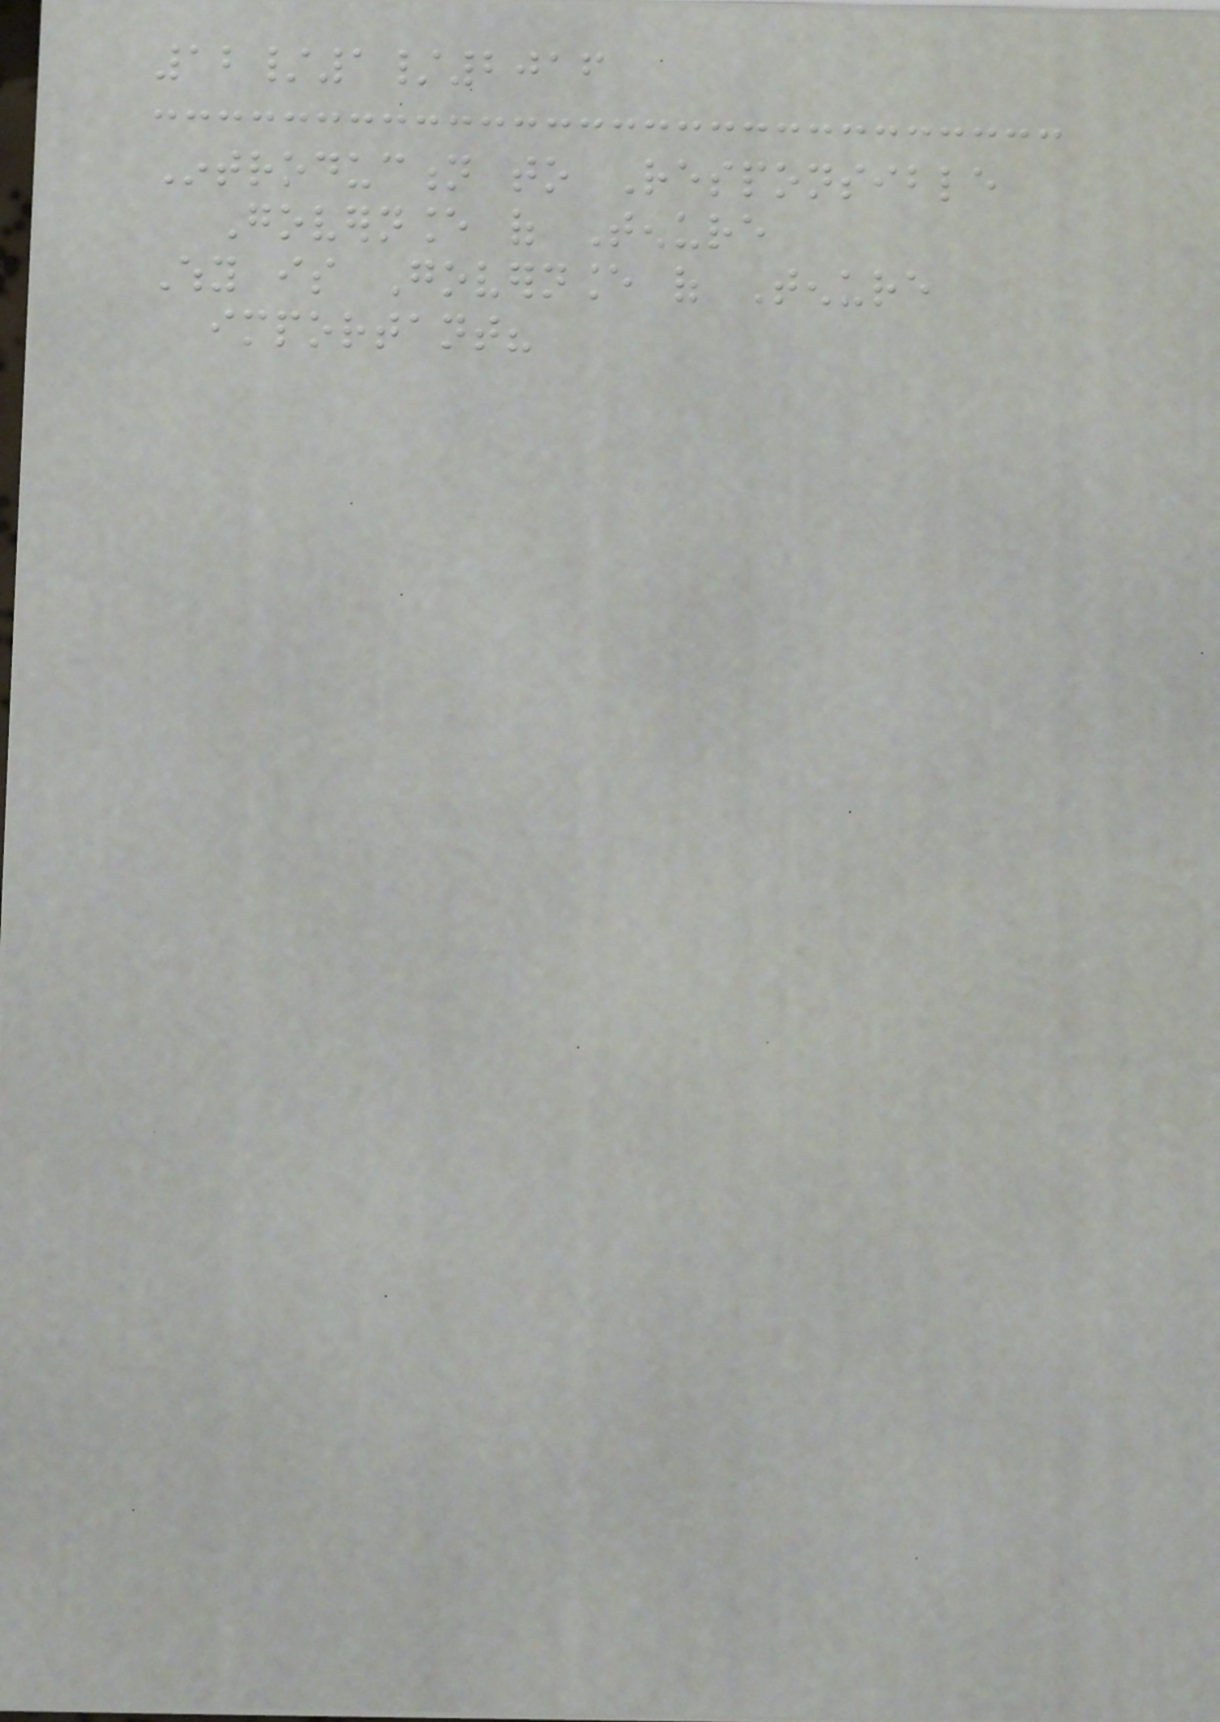12/1/2016
Introduction to Responsible
Governance of Tenure
Why is Governance of Tenure
important?
